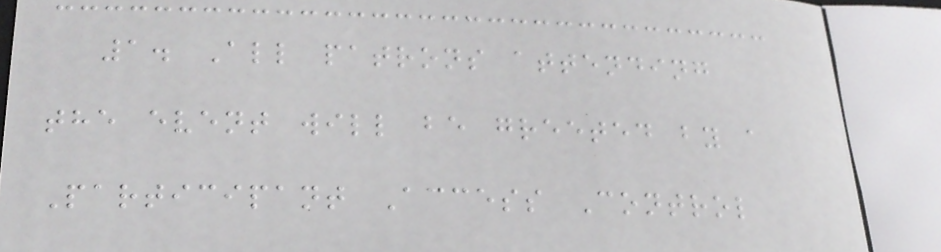1. All patrons attending
the event will be greeted by a
Participant Access Control
